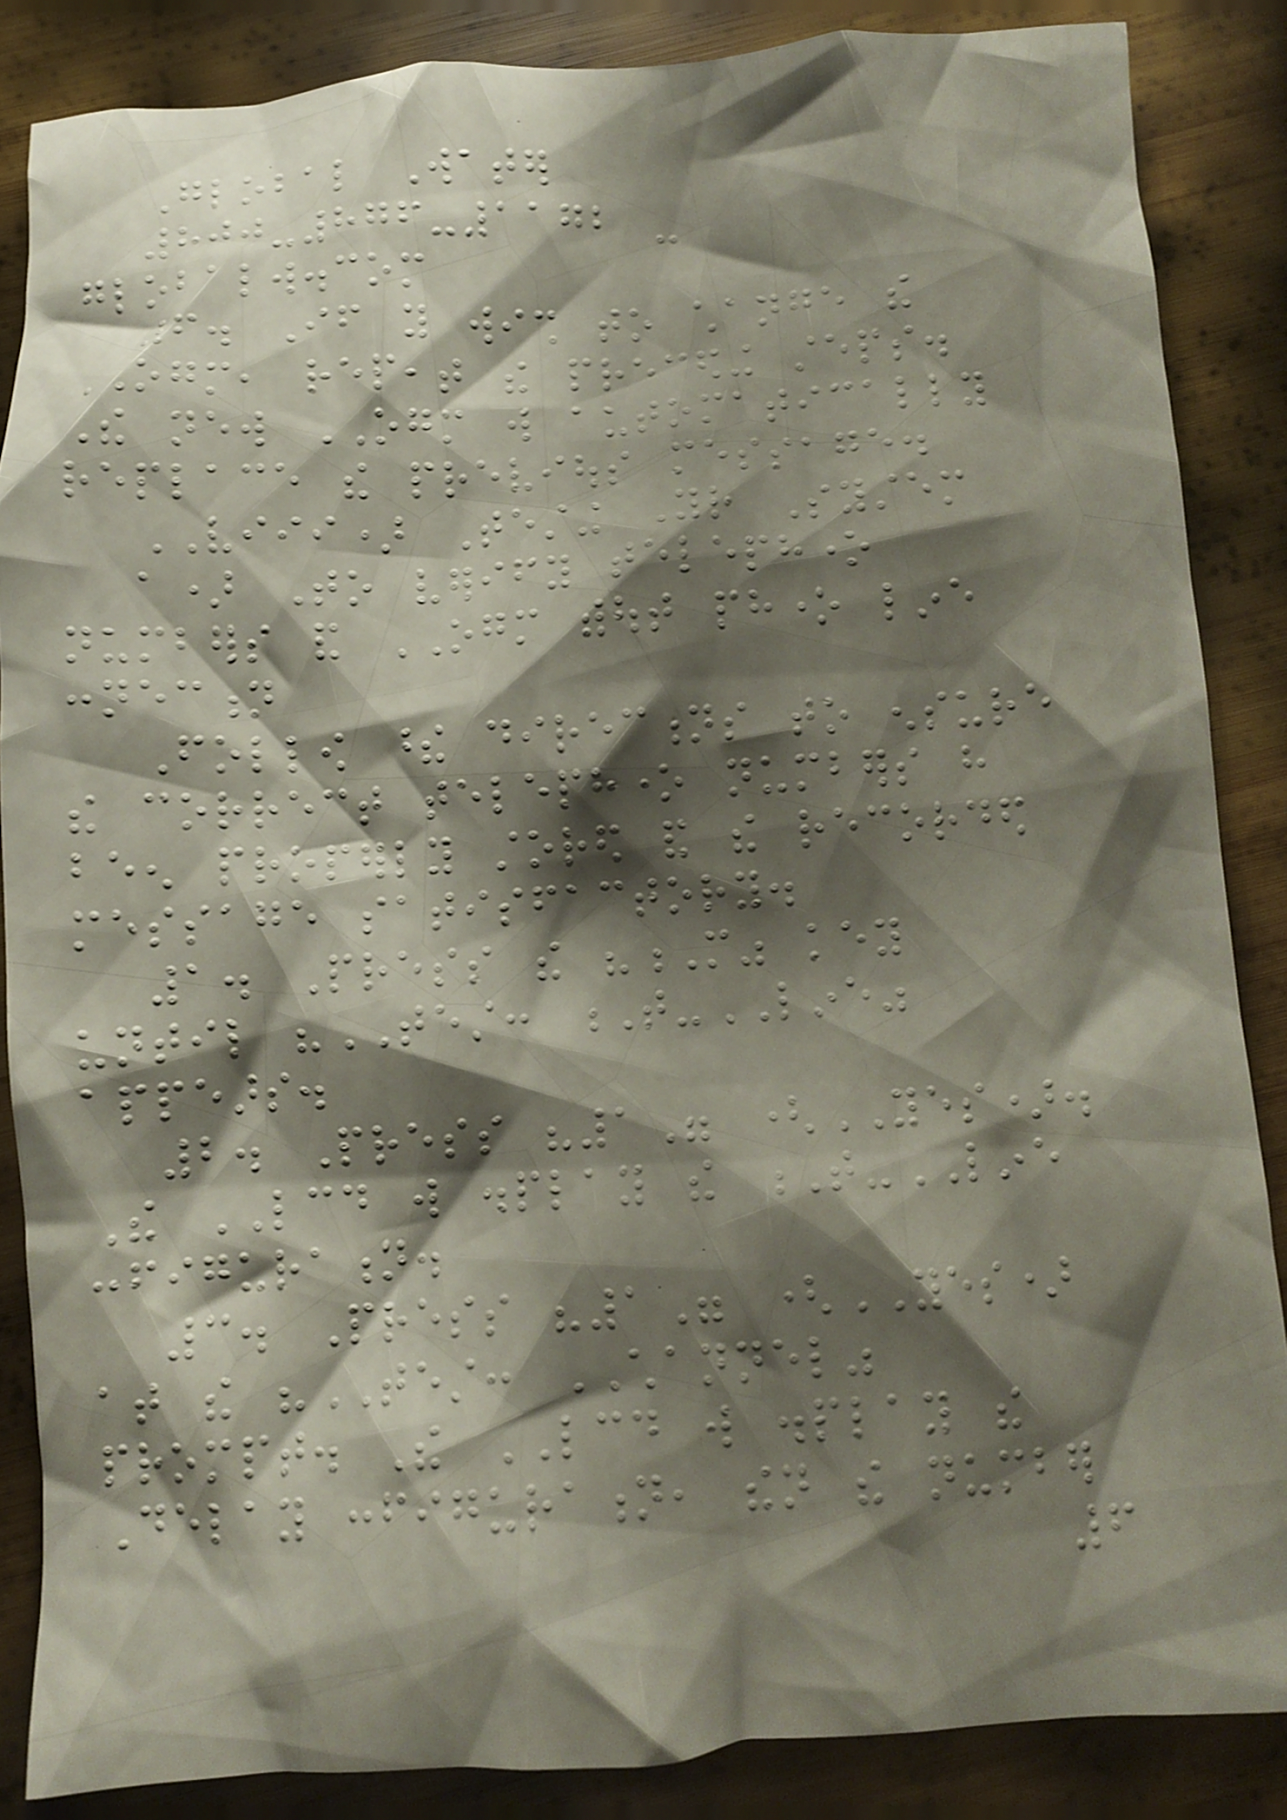Global Water
800-876-1172 -
globalw.com
6. If you wish to change the
OGM, repeat the preceding steps.
The new OGM will automatically
replace the previous message.
VIII) Testing Your System
a) To verify telephone
numbers and OGM without phone line
connection
Follow these directions to ensure
the correct telephone numbers have
been properly stored and the recorded
message satisfactory.
1. Press the "M" key
until "TEST: T-LINE"
appears.
2. Press "1" (YES).
The LCD will display the T-LINE
configuration.
3. Press "1" (YES)
at the "TEST: CHANNEL"
prompt. The LCD will display the
Delay configuration, then the number
6
